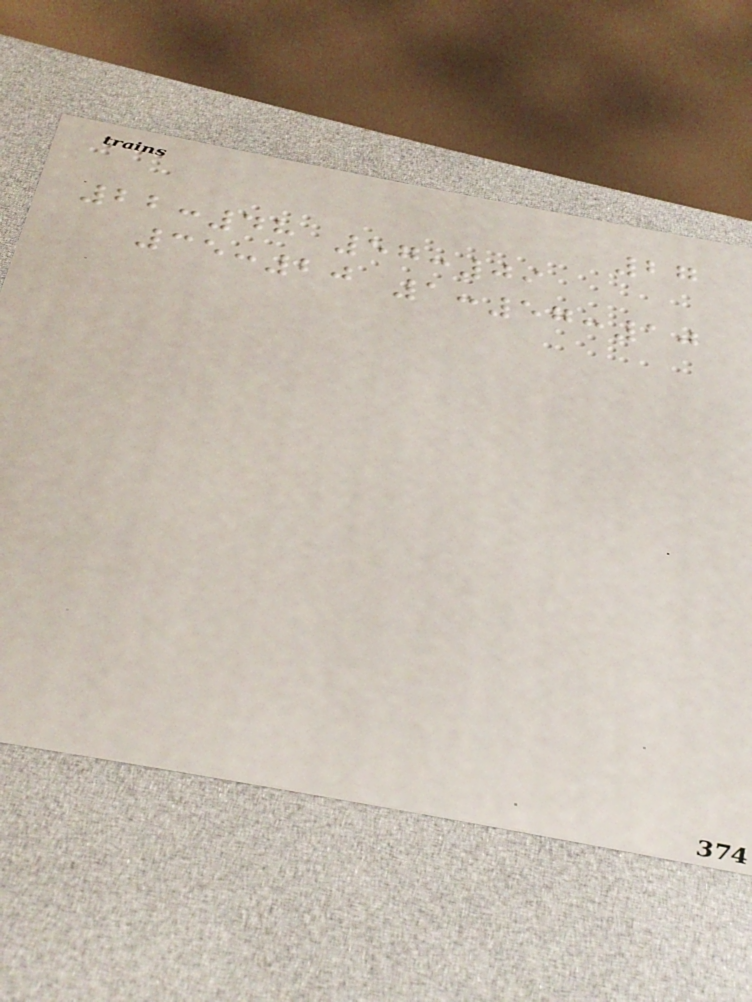27
22:48 57:09
35:20 1:57:10
